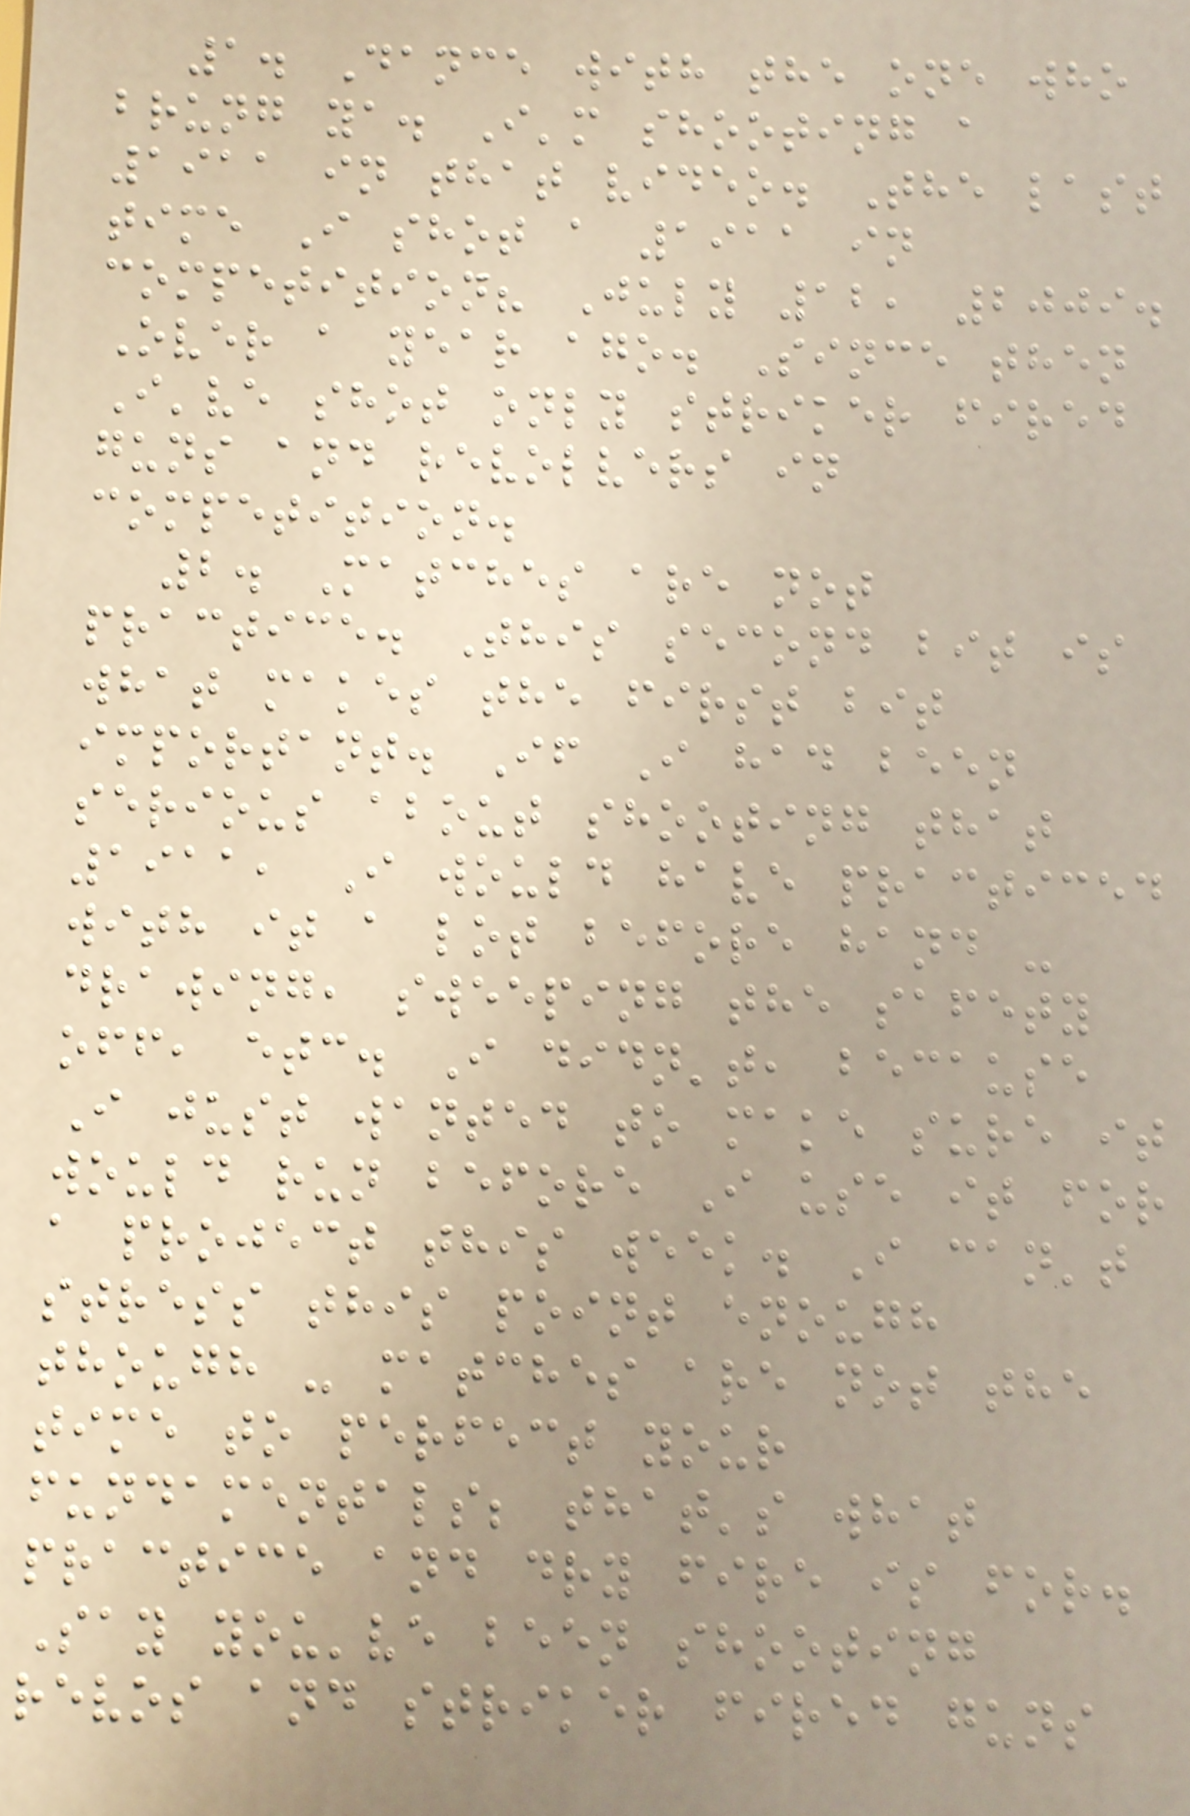1. Dance with the one who
brung ya. I'm shooting a
1911 in that video. The last
time I shot a 1911 in
competition? July 12, 2009.
Over a year ago. Since then
I've shot only striker fired
guns and revolvers in
competition.
2. Matches are not
practice. This second bit is
what makes the first bit
important. If I had been
serious about shooting that
1911, I would have practiced
with it a lot before hand -
drawing, sweeping the safety
off, etc. I didn't, because
I just wanted to make sure it
would run before I use it for
a project this week. I can't
stress this point enough
though - matches are not the
time to perfect your
fundamentals; that's what
practice and dry fire is for.
Say you've been shooting
revos and striker fired guns
